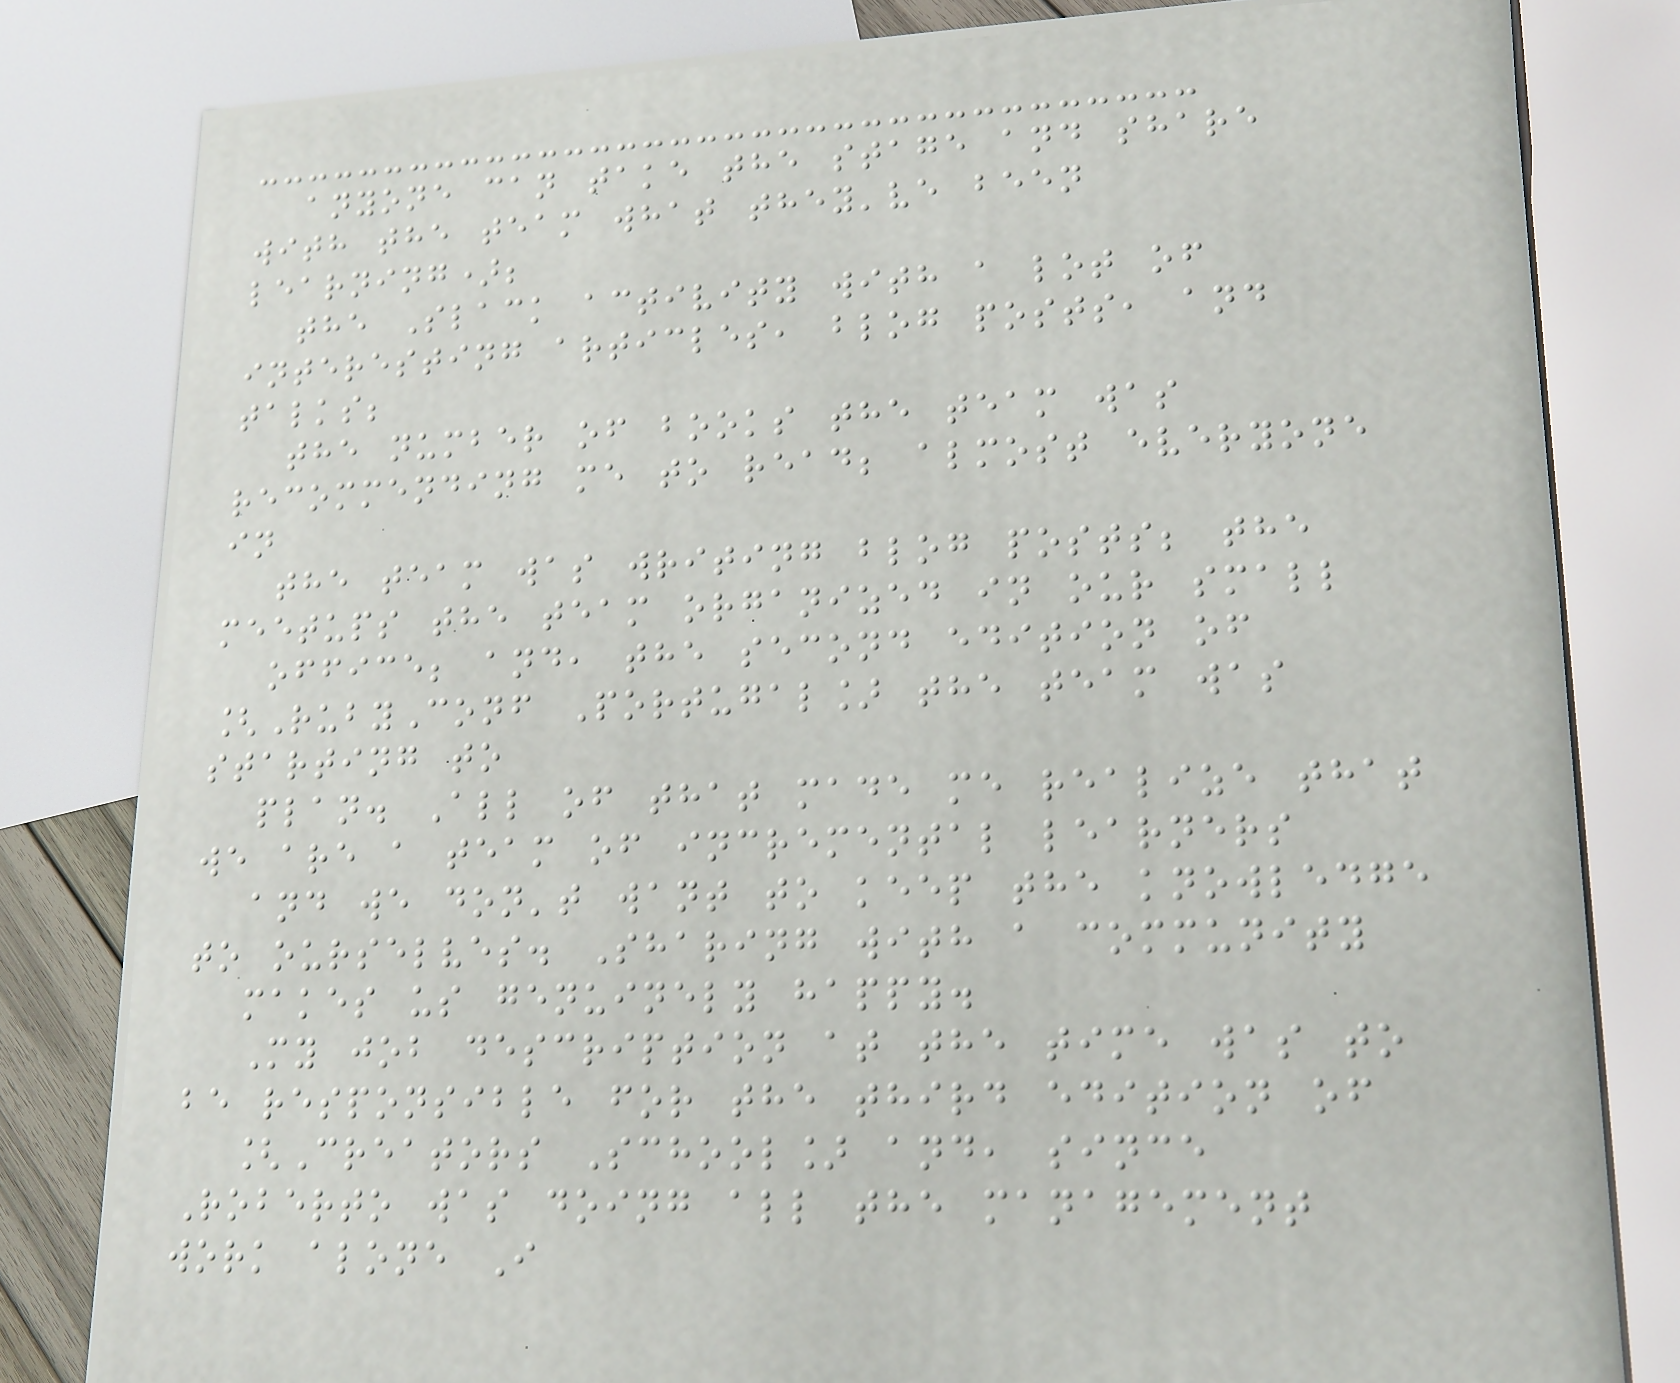anyone can take the stage and share
with the team what they've been
learning);
the Slack activity with a lot of
interesting articles, blog posts, and
talks;
the number of books the team was
recommending me to read; almost everyone
in
the team was writing blog posts; the
meetups the team organized in our small
office; and, the second edition of
[RubyConf Portugal] the team was
starting to
plan. All of that made me realize that
we are a team of incremental learners
and we don't want to keep the knowledge
to ourselves. Sharing with a community
makes us genuinely happy.
My job description at the time was to
be responsible for the third edition of
[Creators School] and, since
Roberto was doing all the management
work alone I
